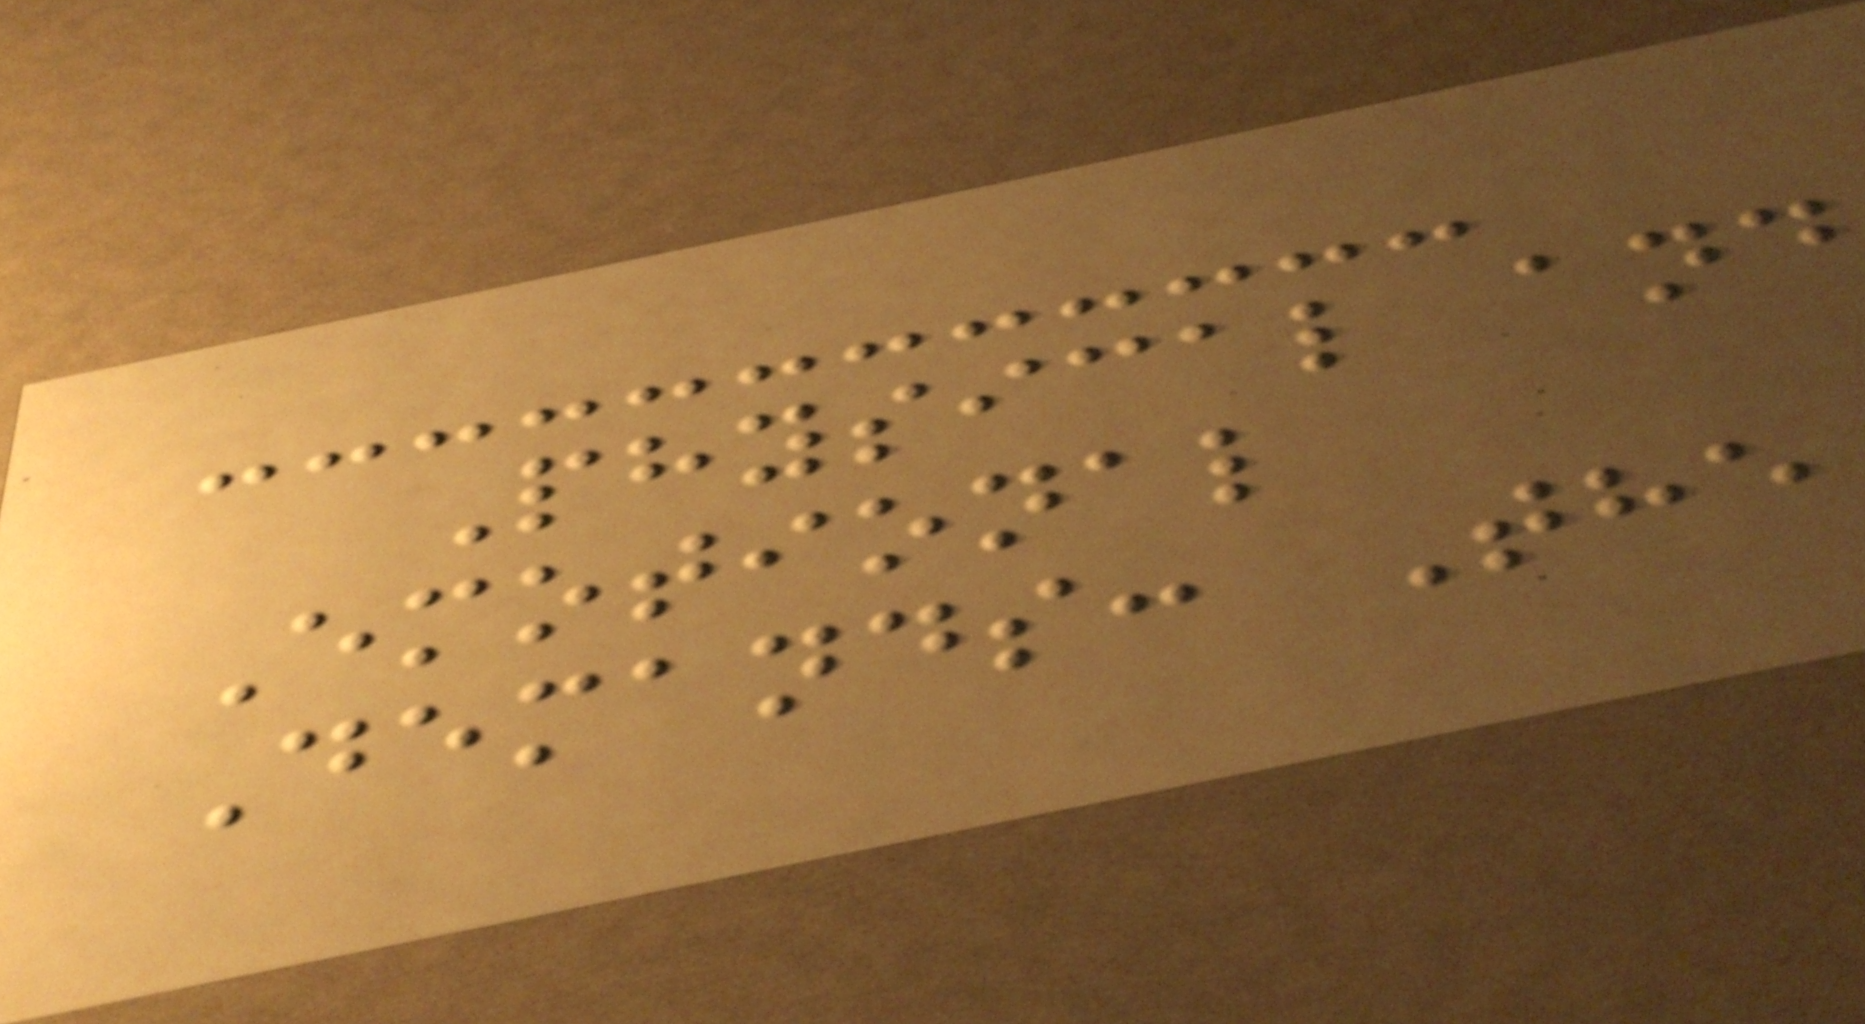Physical and
Emotional
Demands: The
